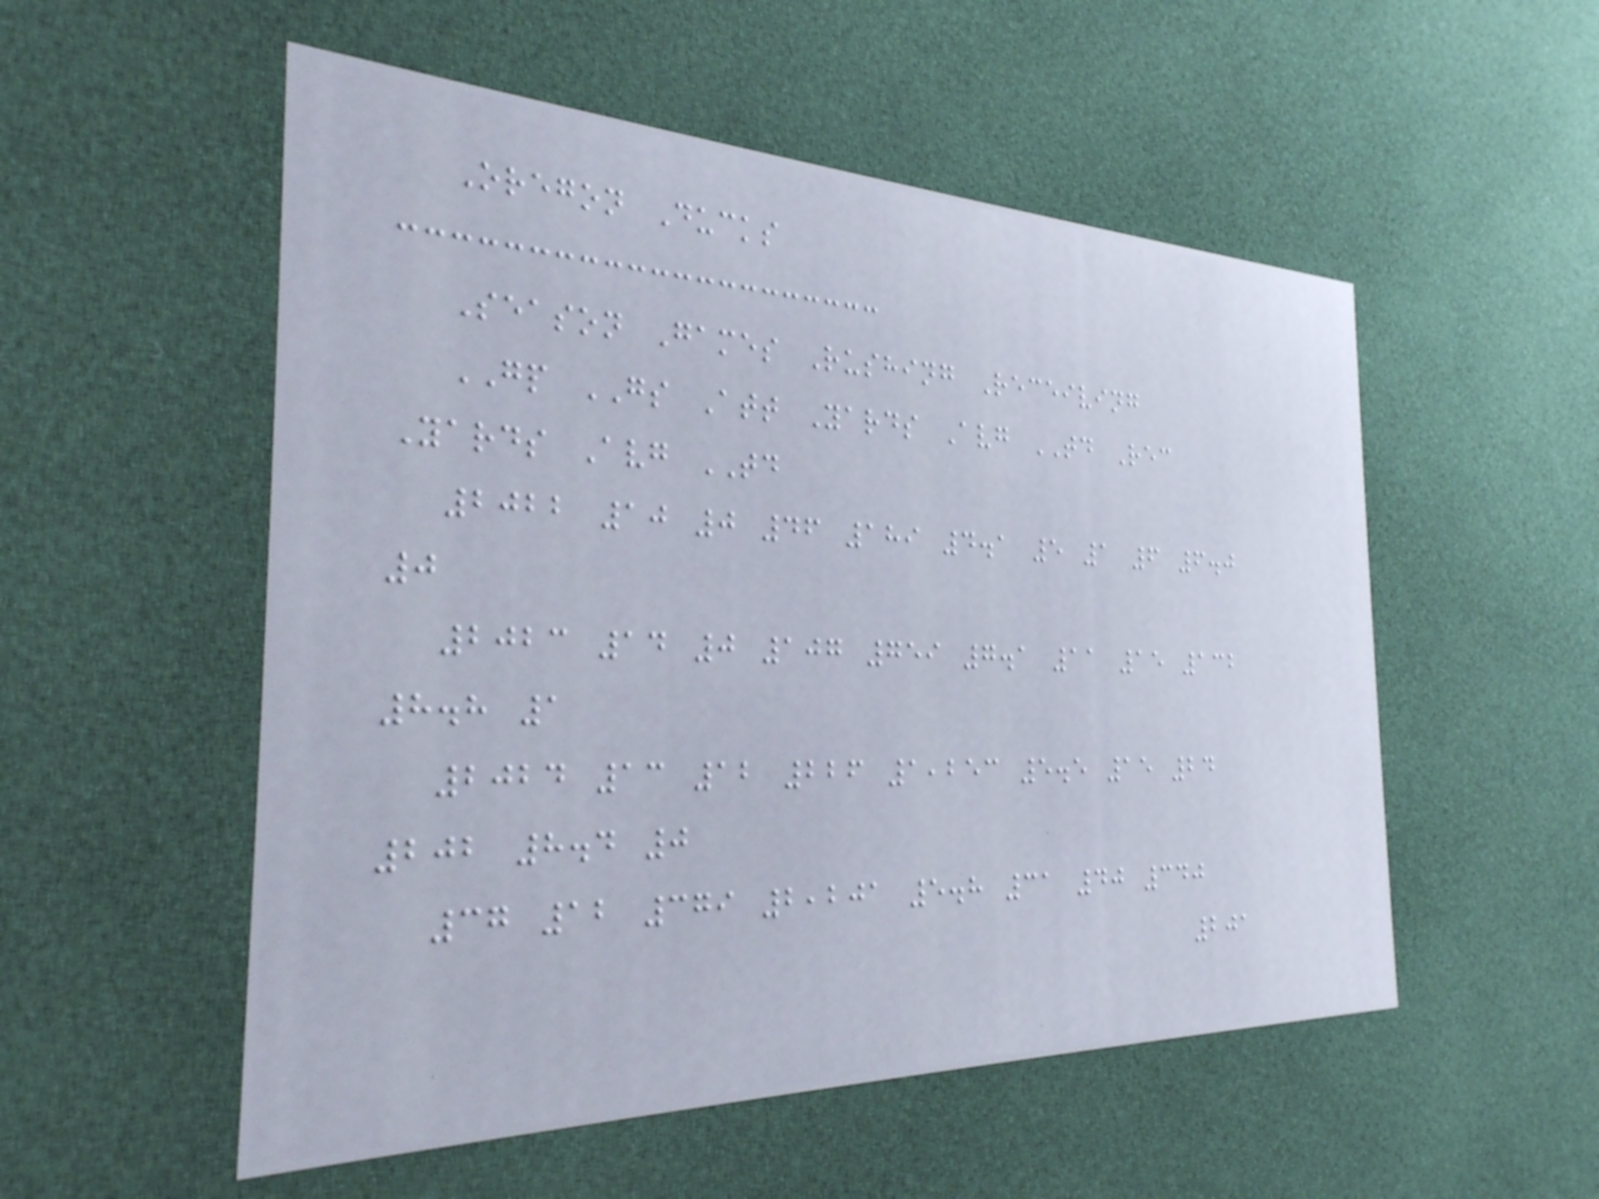Oregon Ducks
Season Games Rushing Receiving
GP GS Att Yards Avg TD Rec
Yards Avg TD
2022 10 0 46 189 4.1 5 1 6 6.0
0
2023 14 0 107 759 7.1 11 15 132
8.8 1
2024 13 12 226 1,253 5.5 15 24
202 8.4 0
37 12 379 2,201 5.8 31 40 340
201
